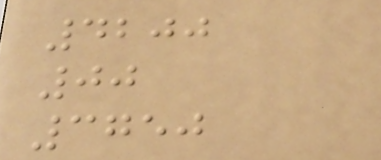4200
00
3750
